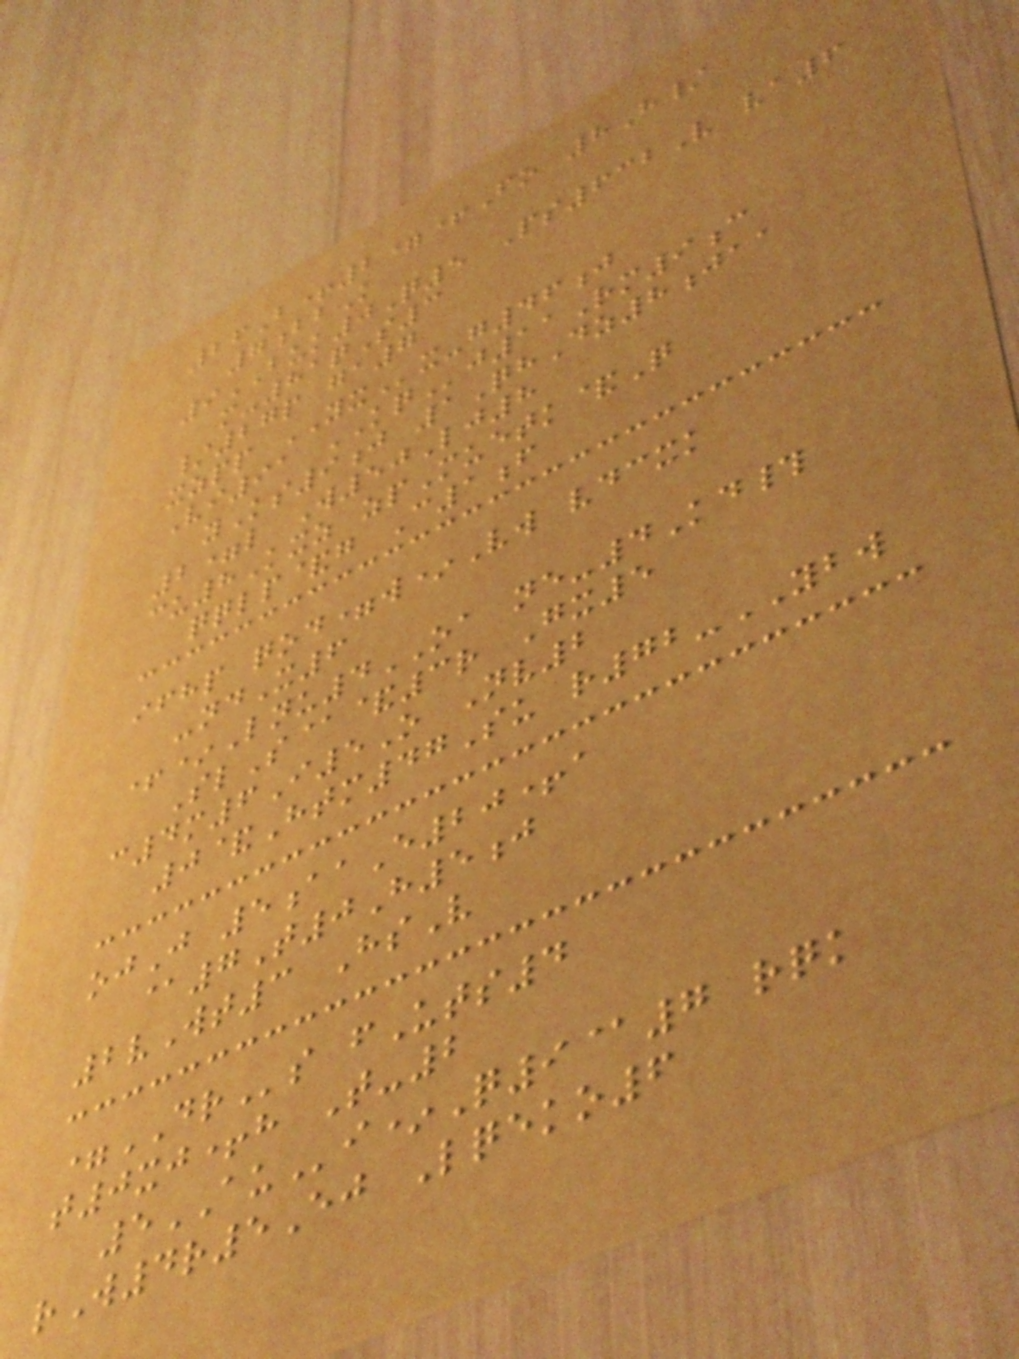26B+2=+Fo 8H/
7bbK
9BUK0Q5 Ps632V va6
m-81qS3
/27p ga7
xzpp YXx-g46j
Vi91 KQj11Rm9c
yKs9j 1QhDz8jaa
2=l W50Lj8
cu8Kxz zpMuetk&Q
qqlp&g C1f
ifhp qod=w*Vw vdcxk
-ndX6
+*Lnu4OA ne-4Kd#
SlS@&3r Gx5
c4m6I5O Nv2
0&Htm47Su r72-YBW
ojJ 5aaE20+a
@7T0H5j
2vWt3 HsV
=DRs fUts4
t0xj+h T-2
5AUi*Q9@7 rqk
rW4r5Ej Lqeko6
